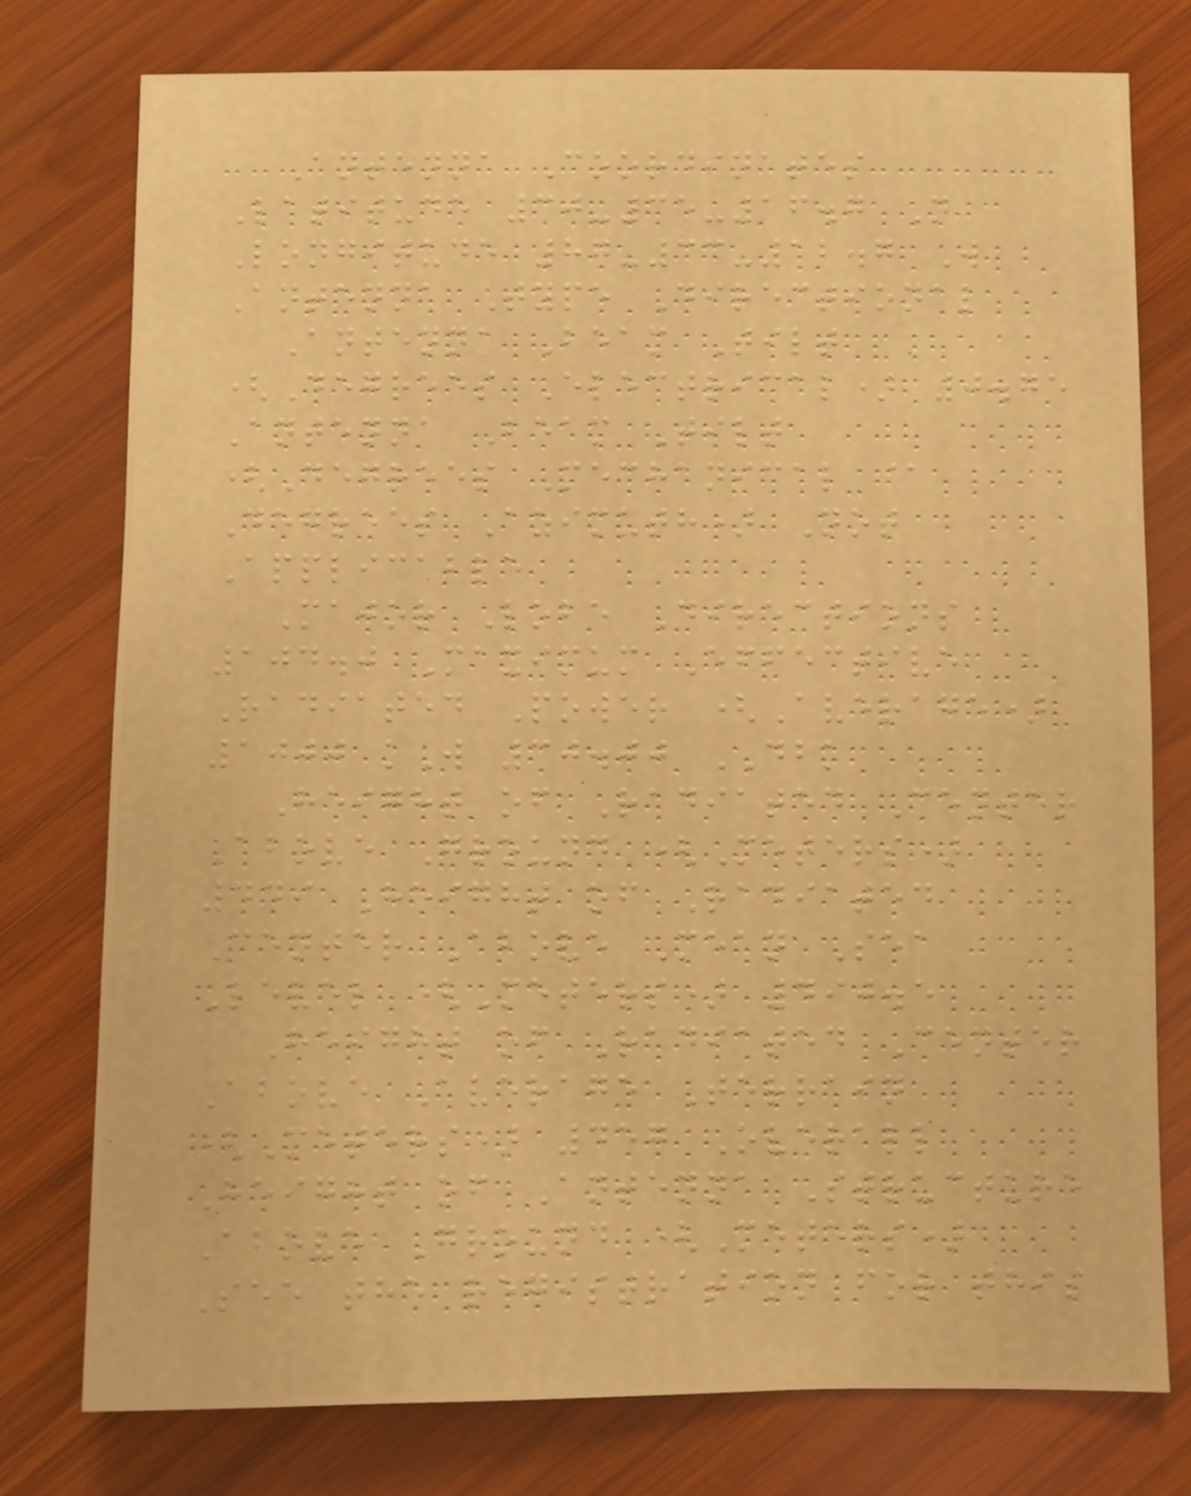Antenna Coordinates
Latitude 30-35-16.7 N
Longitude 87-33-12.7 W
Antenna Type Directional
Antenna Beam Tilt
(Degrees Electrical) 0.75
Antenna Beam Tilt
(Degrees Mechanical @
Degrees Azimuth) Not
Applicable
Major Lobe Directions
104.0 Maximum Effective
Radiated Power (Average)
1000 kW 30.00 DBK
Height of Radiated Center
Above Ground (Meters)
449 Height of Radiated
Center Above Mean Sea
Level (Meters) 490.5
Height of Radiated Center
Above Average Terrain
(Meters) 457 Overall
Height of Antenna Structure
Above Ground (Meters)
See the registration for this
